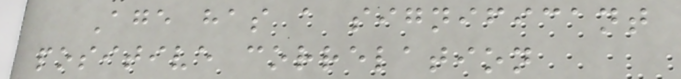Age has a significant
positive correlation
